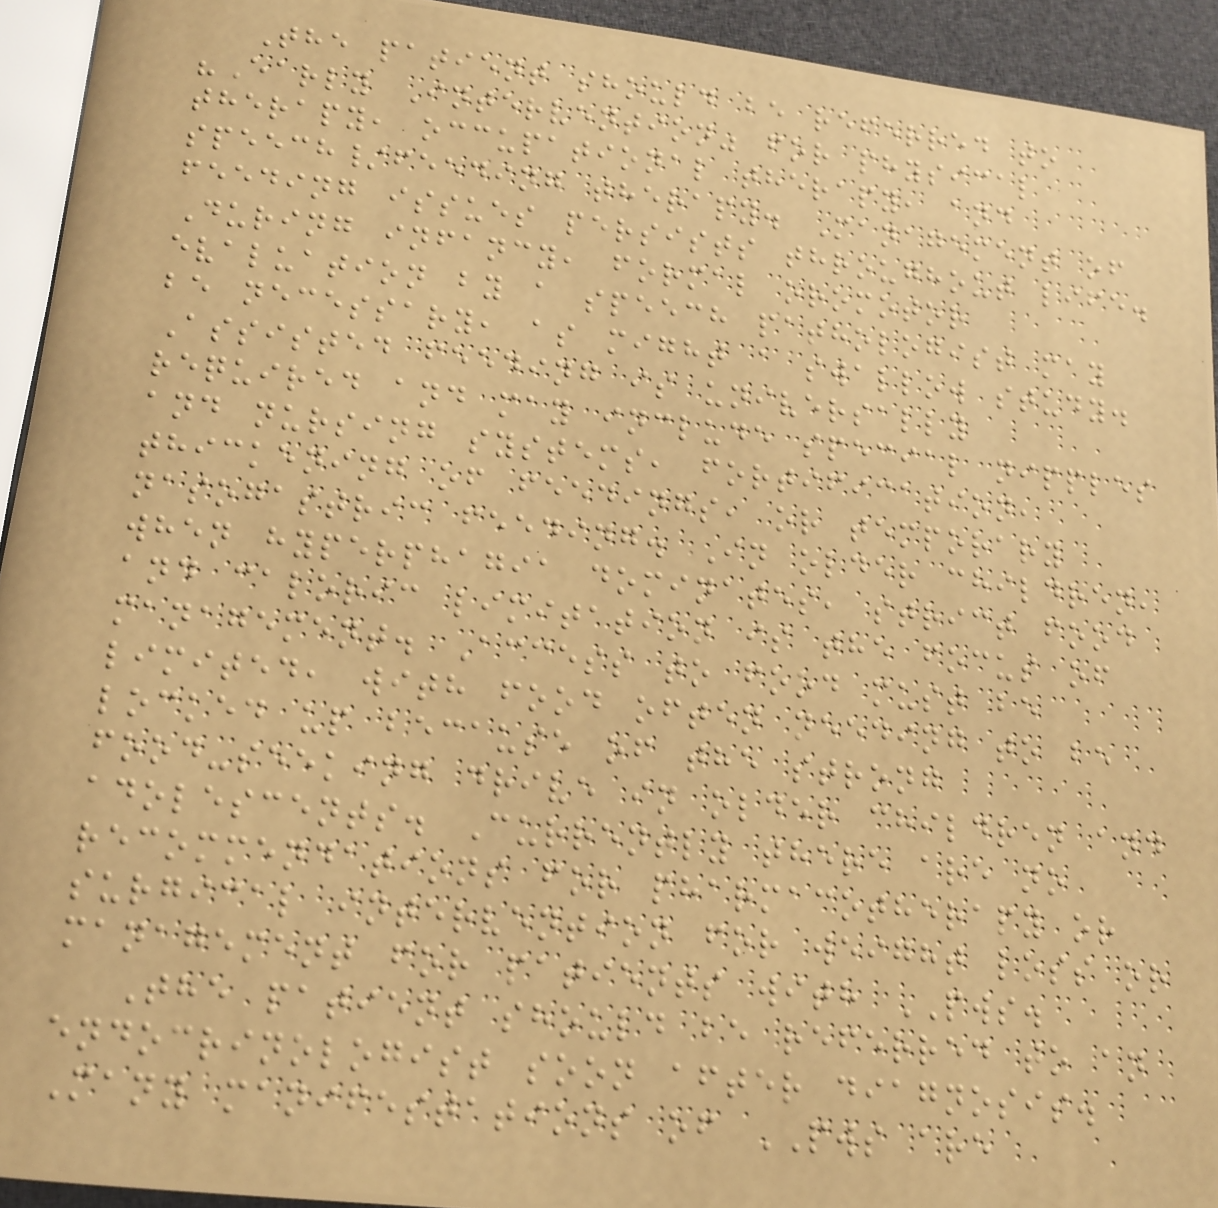The patient should be referred to
"Early Intervention" for physical
therapy, occupational therapy, and
speech/feeding therapy. Management of
feeding issues persists throughout life.
During infancy, formal oromotor
evaluation by a speech pathologist may
be necessary, as might a swallow study.
Assisted feeding is universally
required and may include special nipples
and nursing systems, fortification,
thickening of feedings, or temporary
nasogastric feeding. In older children,
when hyperphagia dominates, strict food
and caloric limitation is the focus of
management. Access to food must be
limited, with food often needing to be
locked up because of the strong
food-seeking drive in older children and
adolescents. Currently there are no
recommendations for pharmacotherapy or
surgical intervention for weight loss or
management for patients with PWS.
The patient should be referred to an
endocrinologist soon after diagnosis.
Many manifestations of PWS are
